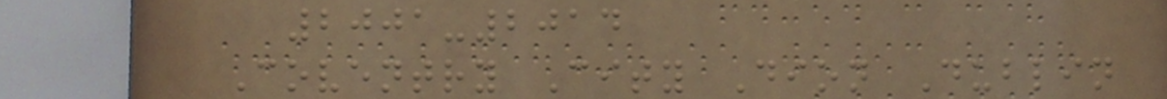2001-2014
Coventry City Dion Dublin
